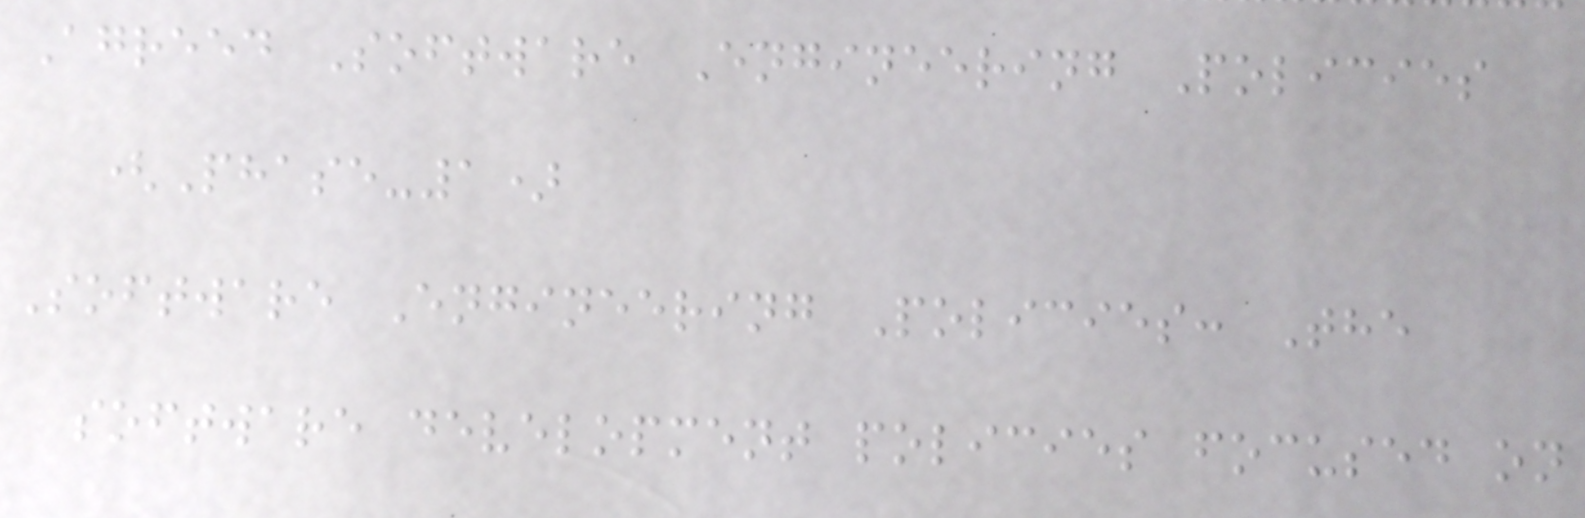Agreed Software Engineering Policies
(Phase-1)
Software Engineering Policies: The
software development policies focused on
